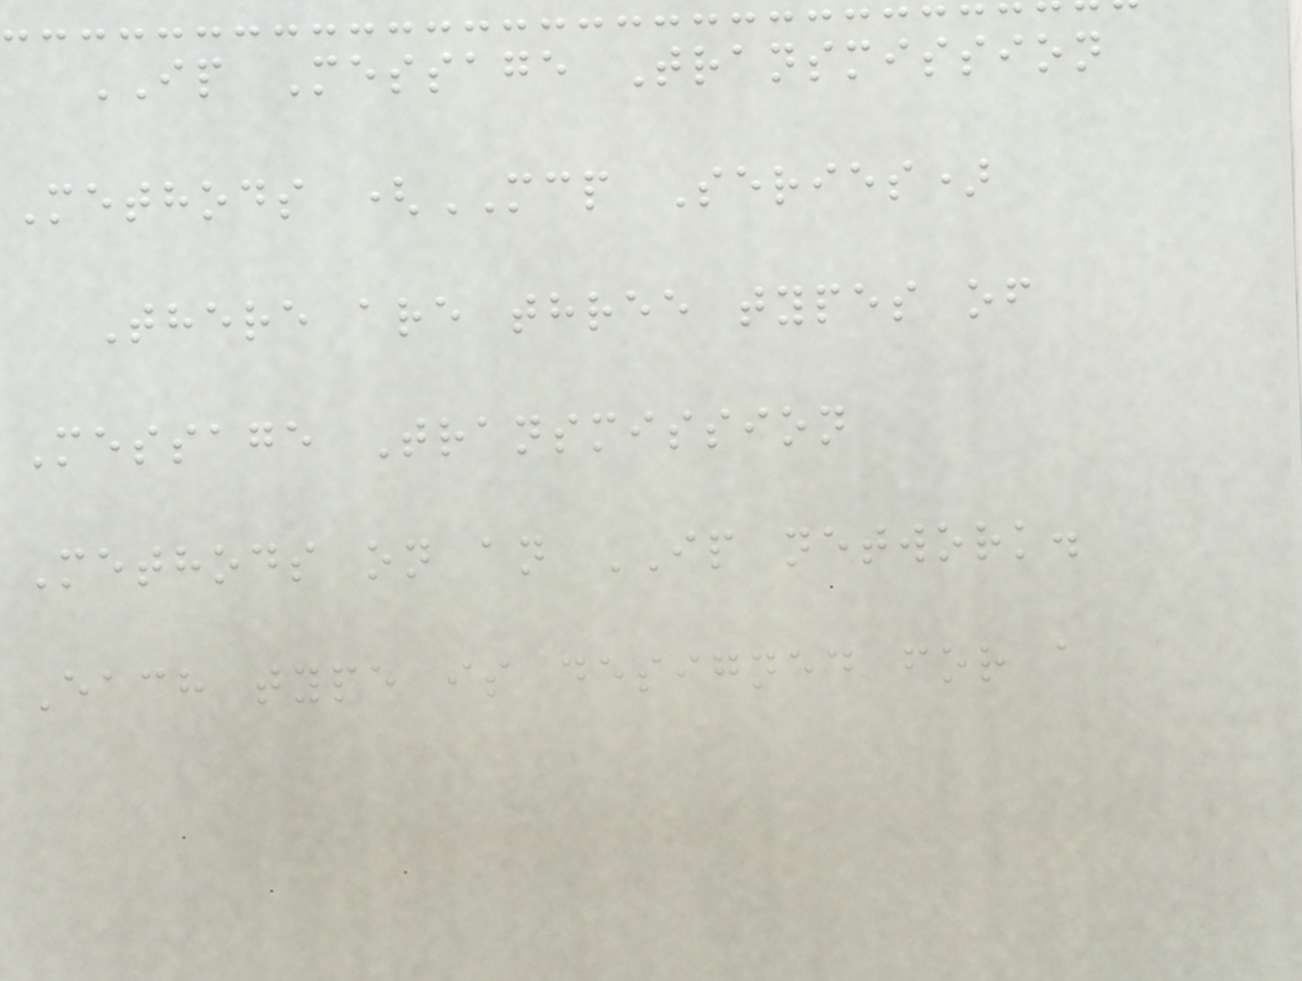IP Message Transmission
Methods (MCP Series)
There are three types of
Message Transmission
Methods on an IP network.
Each type is designed for a
